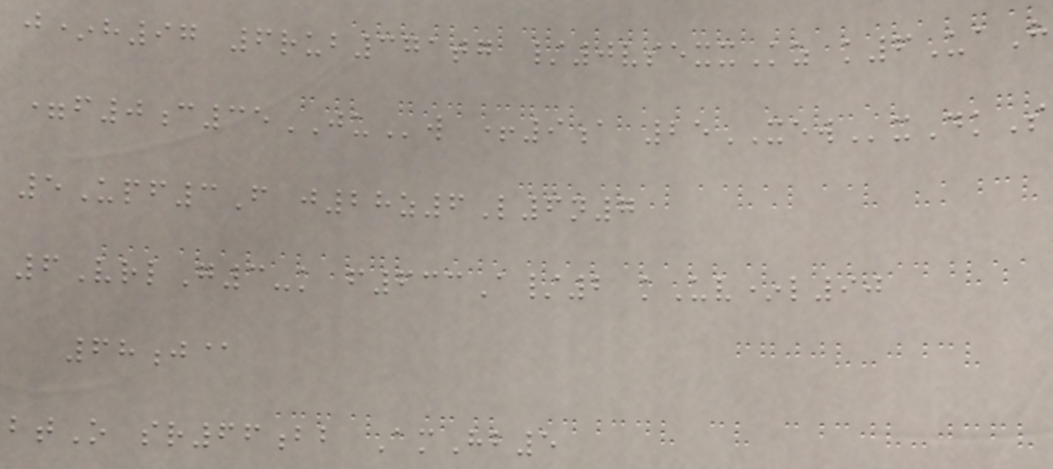j*h97 6rub371tg /0vsexxKz k6UaH
=f0c35JUw +9a 25XEWxDkS
5Upf3F j28z6L6n7
6VrlG3-k f633A/2 kUv*l90
68j@
btO sr66bb AmHb5
